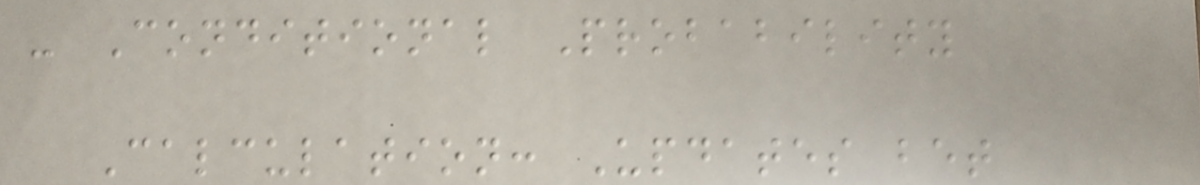- Conditional Probability
Calculation: Updates bet
